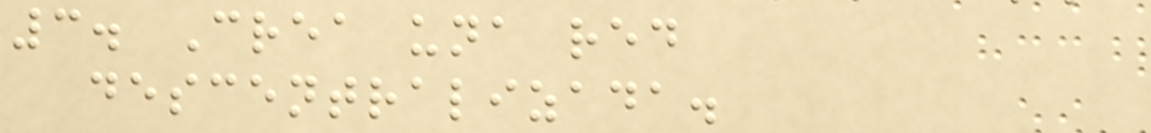3. Crea una red
descentralizada.
